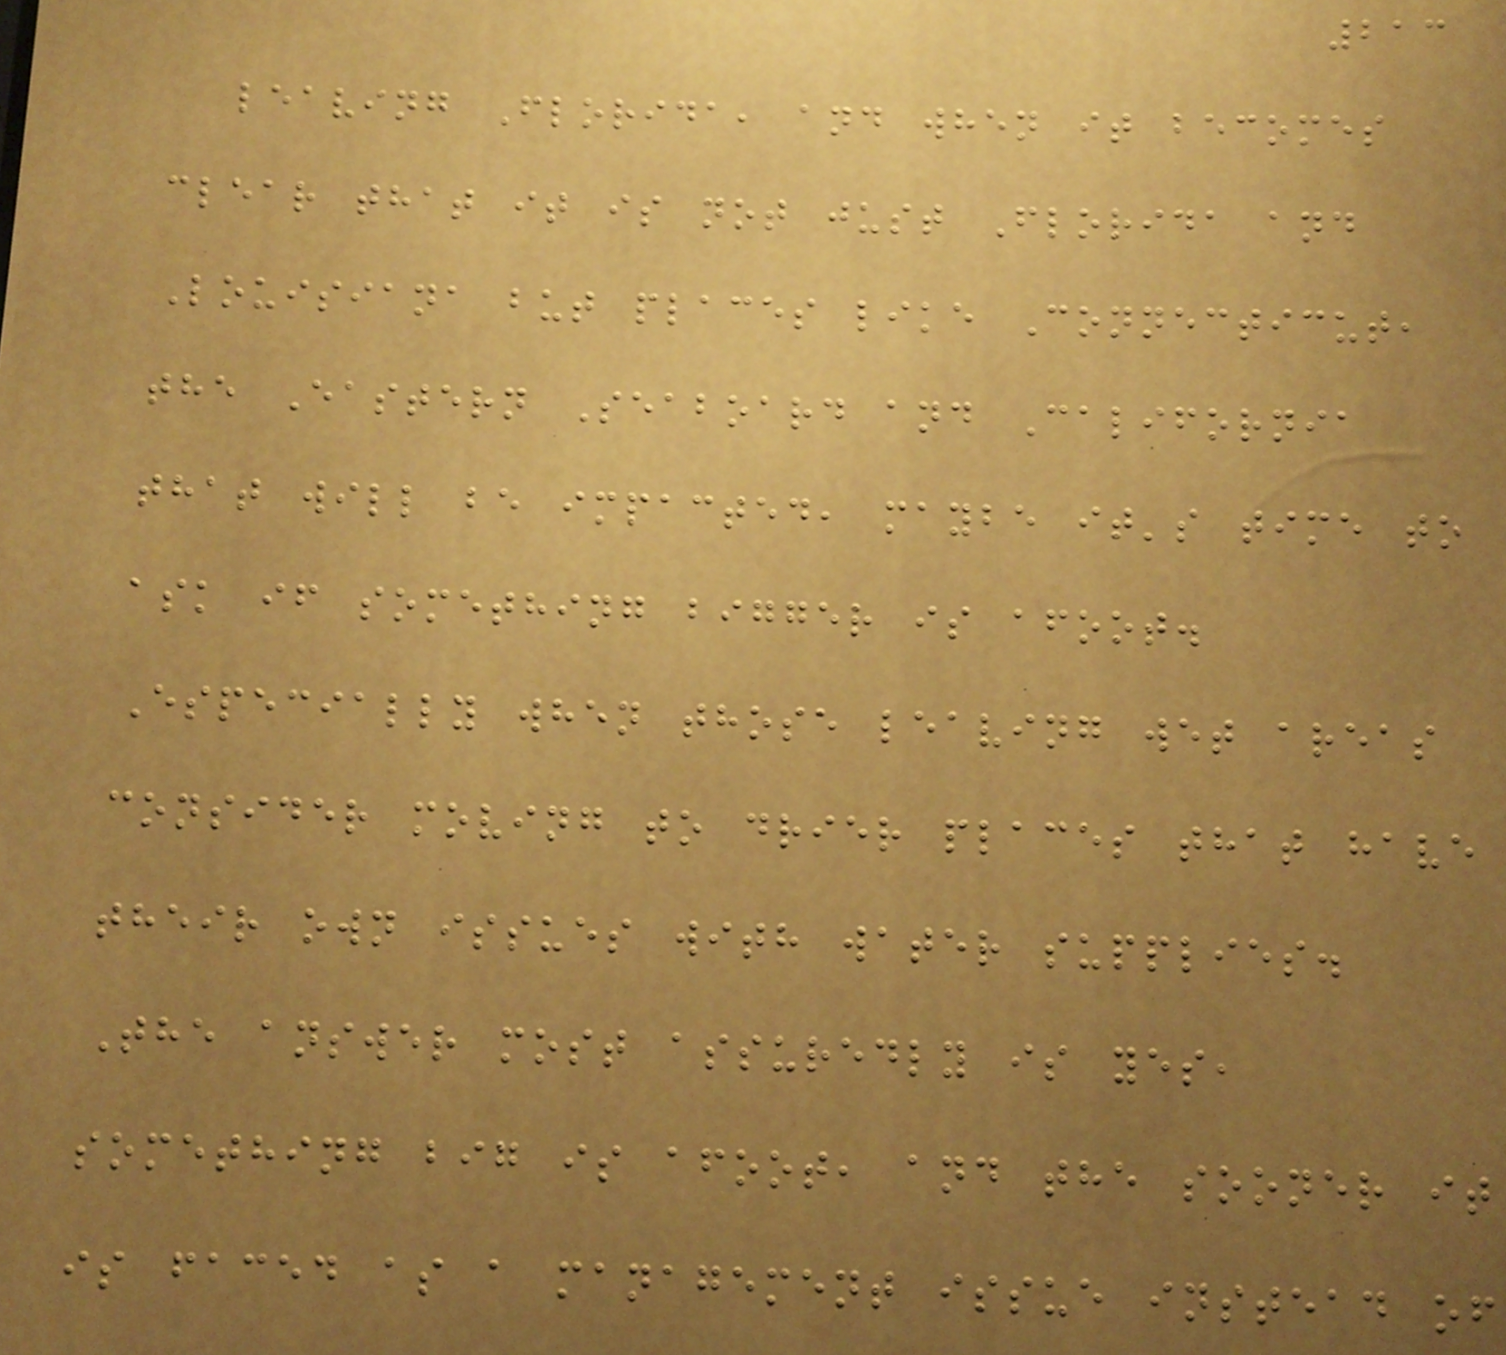213
leaving Florida, and when it becomes
clear that it is not just Florida and
Louisiana but places like Connecticut,
the Eastern Seaboard and California
that will be impacted, maybe it's time to
ask if something bigger is afoot.
Especially when those leaving wet areas
consider moving to drier places that have
their own issues with water supplies.
The answer most assuredly is yes,
something big is afoot, and the sooner it
is faced as a management issue instead of
